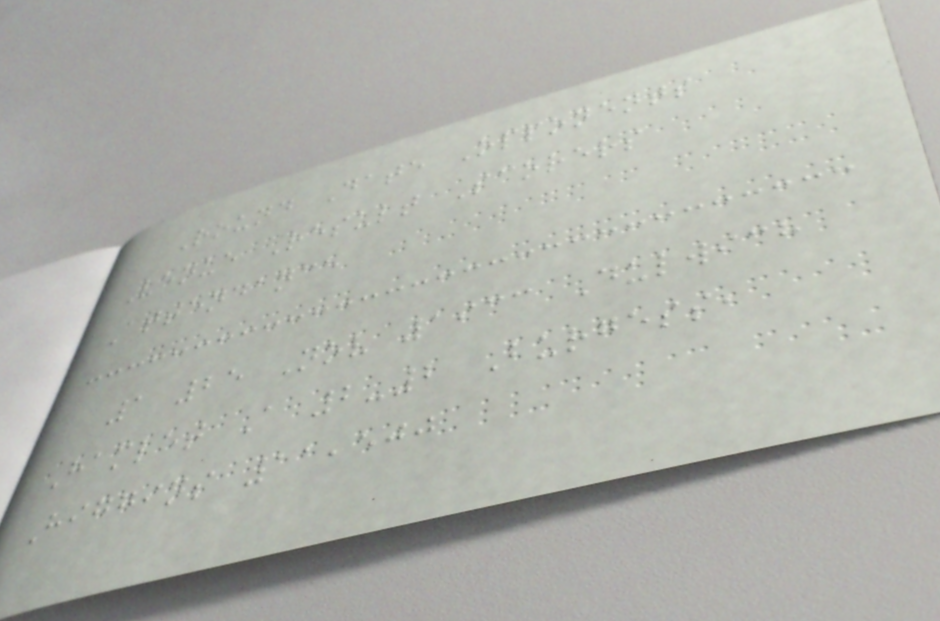Round Date Opponents
Venue Result Scorers
Attendance
1 25 Nov 1933 Dulwich
Hamlet A 2-2 Burgess,
Higgins 11,500
